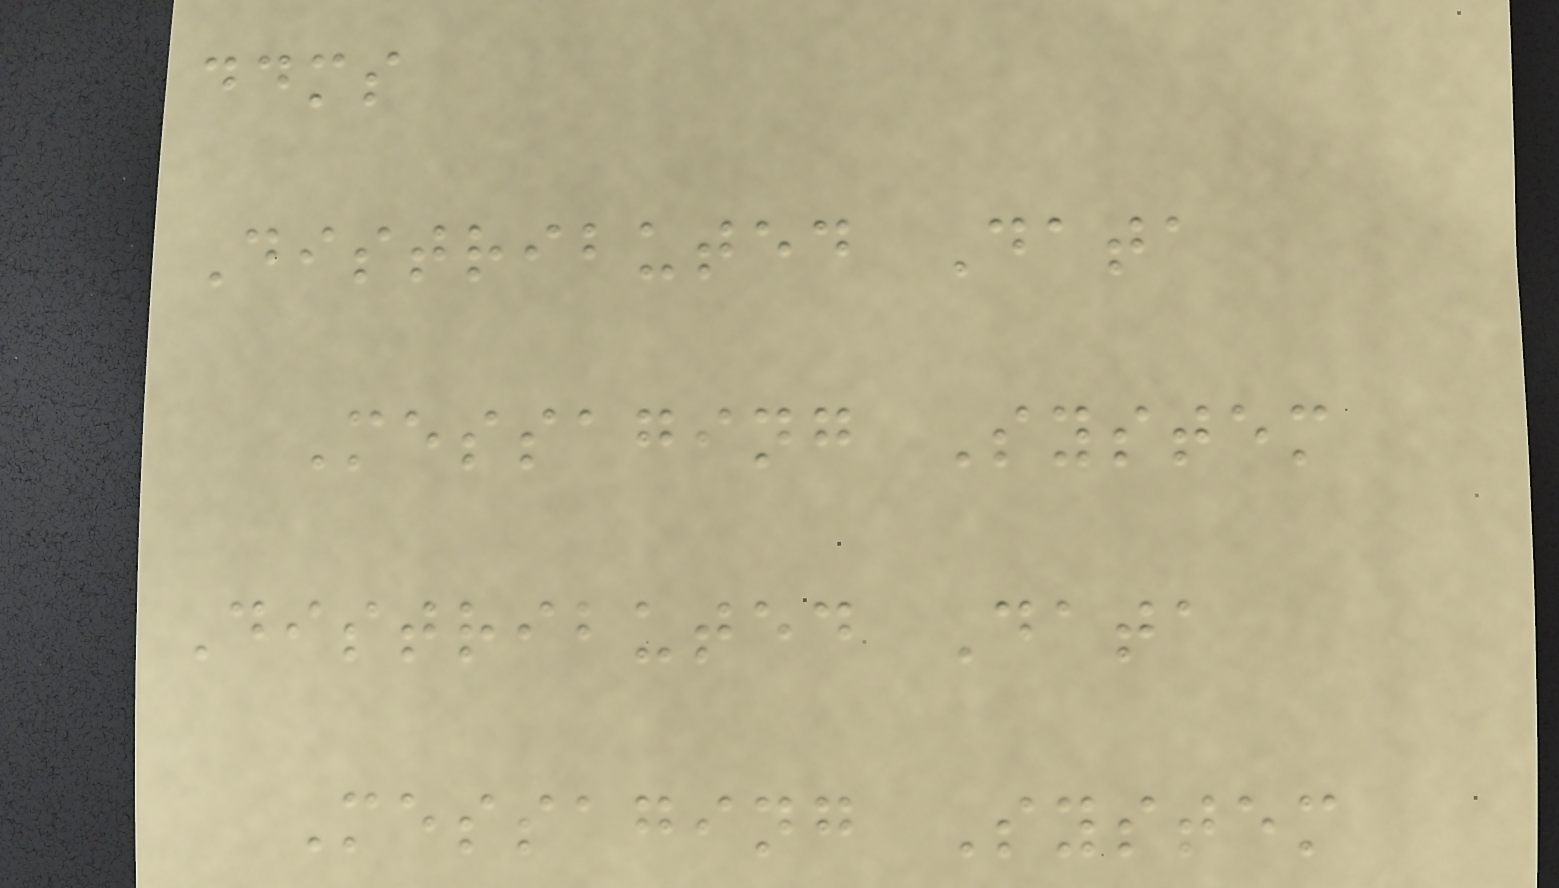ddms
Distributed Data
Messaging System
Distributed Data
Messaging System
